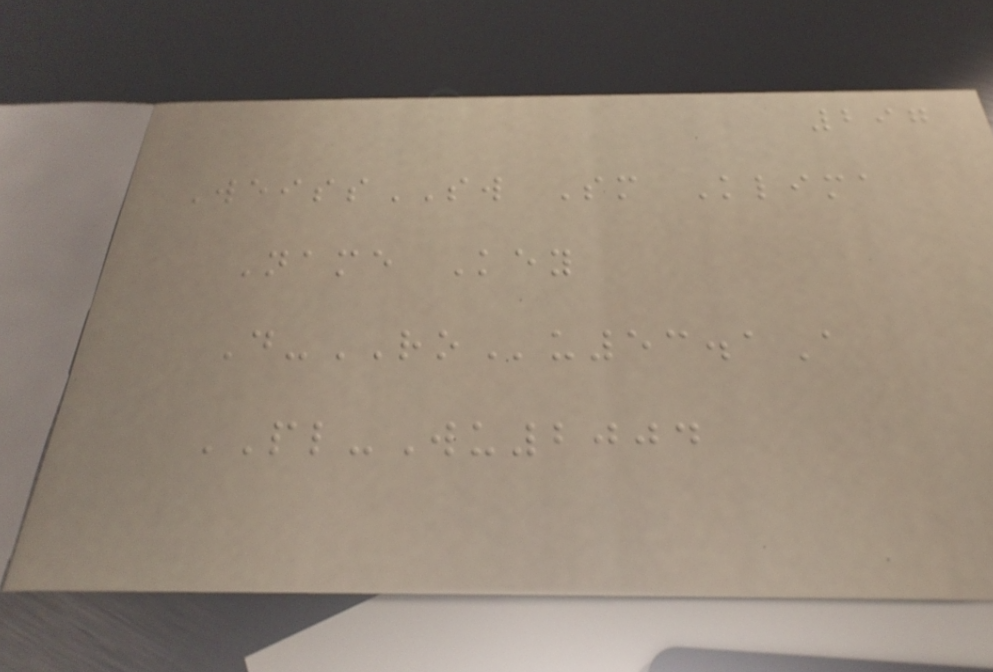297
WeissSW Sm Klima
Name Key
D-ROu53.1A
PL-Wu2004
